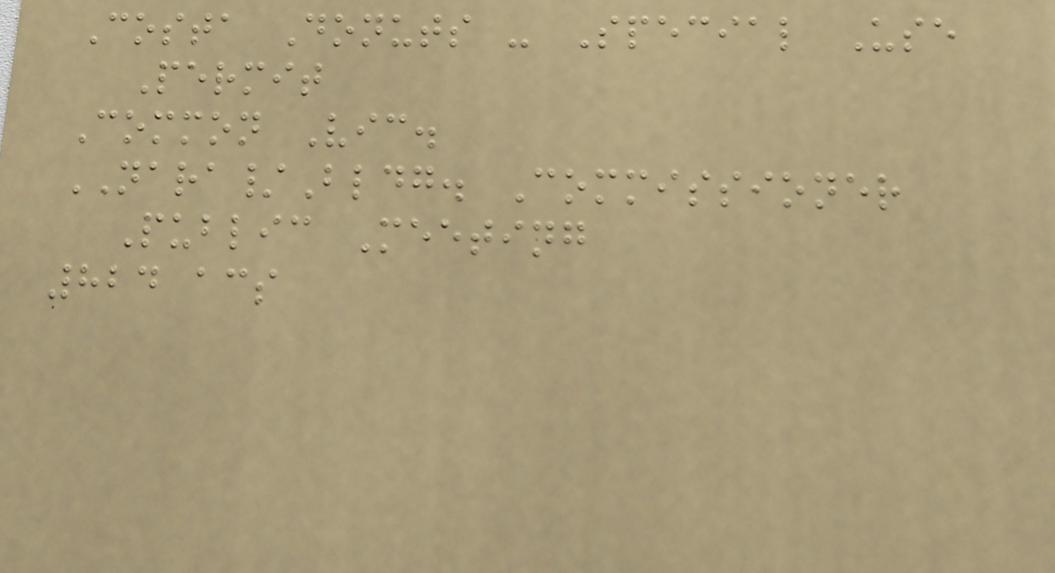Costa Donuts - Special Use
Permit
Common Vic.
NARA/Bldg. Commissioner
Public Meeting
824 acs
